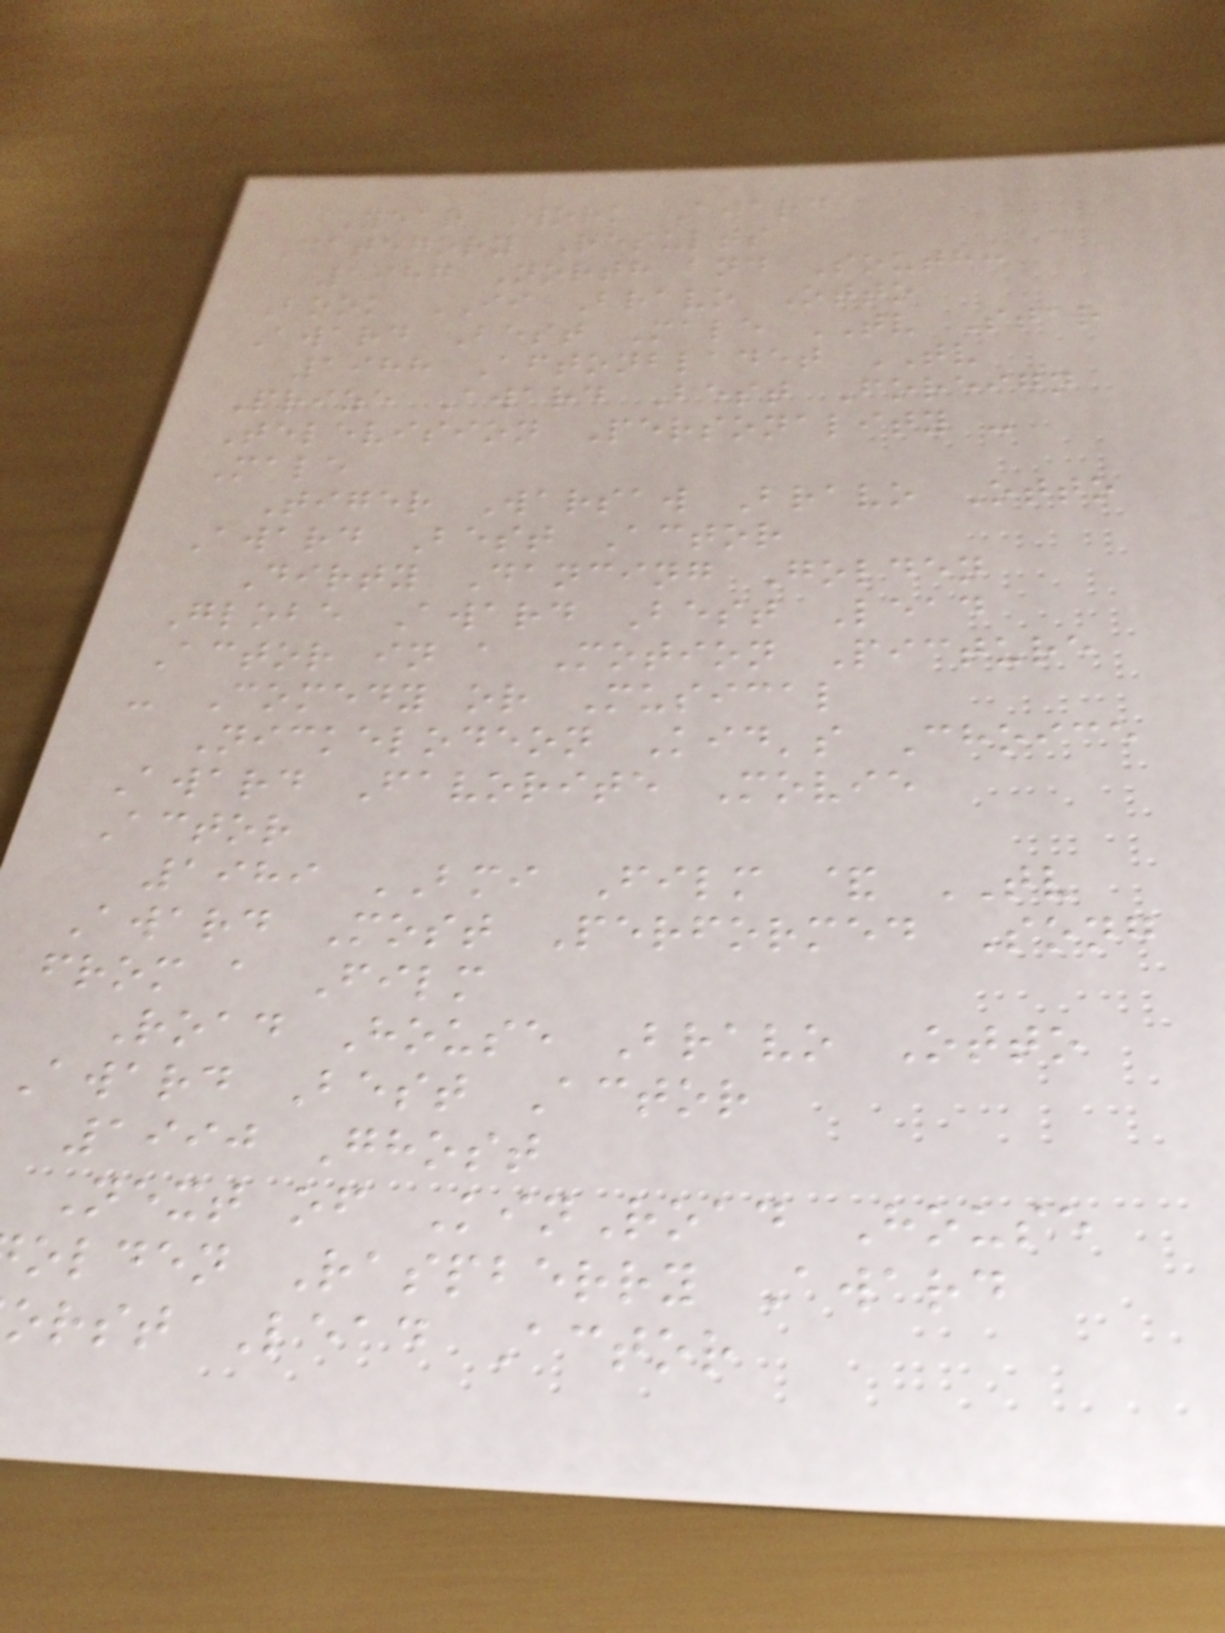Year Work Award
Category Results
1987 North and South:
Book II Bravo Otto
Award Best Male TV Star
1988 Aftonbladet TV
Prize Award Best Foreign
Television Personality -
Male
Tiger Warsaw Bravo Otto
Award Best Actor
Dirty Dancing Golden
Globe Award Best Lead
Actor in a Motion Picture
- Comedy or Musical
Nickelodeon Kid's Choice
Award Favorite Movie
Actor
1989 BMI Film & TV
Award Most Performed Song
from a Film
Road House Bravo Otto
Award Best Actor
1990 Ghost
Next of KinRoad House
olden Raspberry Award
orst Lead Actor
